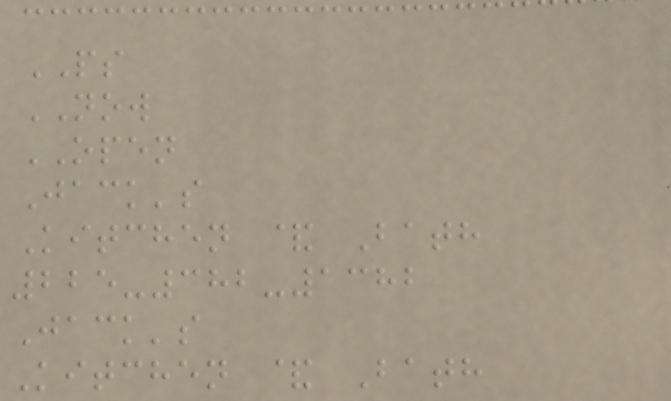PS
NOW
OPEN
Jack's
Kitchen & Bath
225-382-1382
Jack's
Kitchen & Bath
